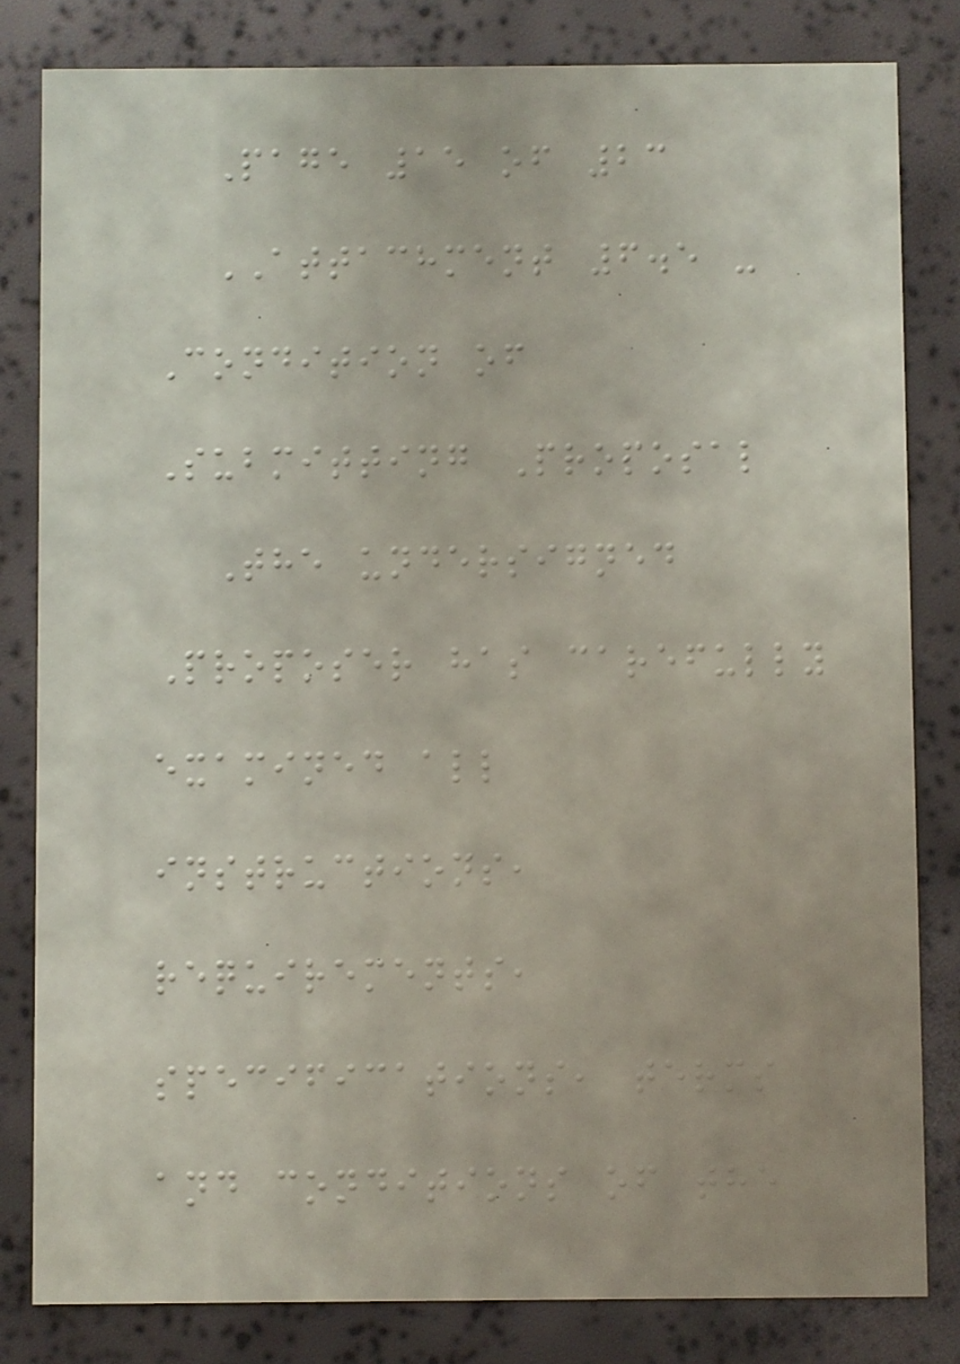Page 15 of 23
ATTACHMENT 6.5 -
Condition of
Submitting Proposal
The undersigned
Proposer has carefully
examined all
instructions,
requirements,
specifications, terms
and conditions of the
